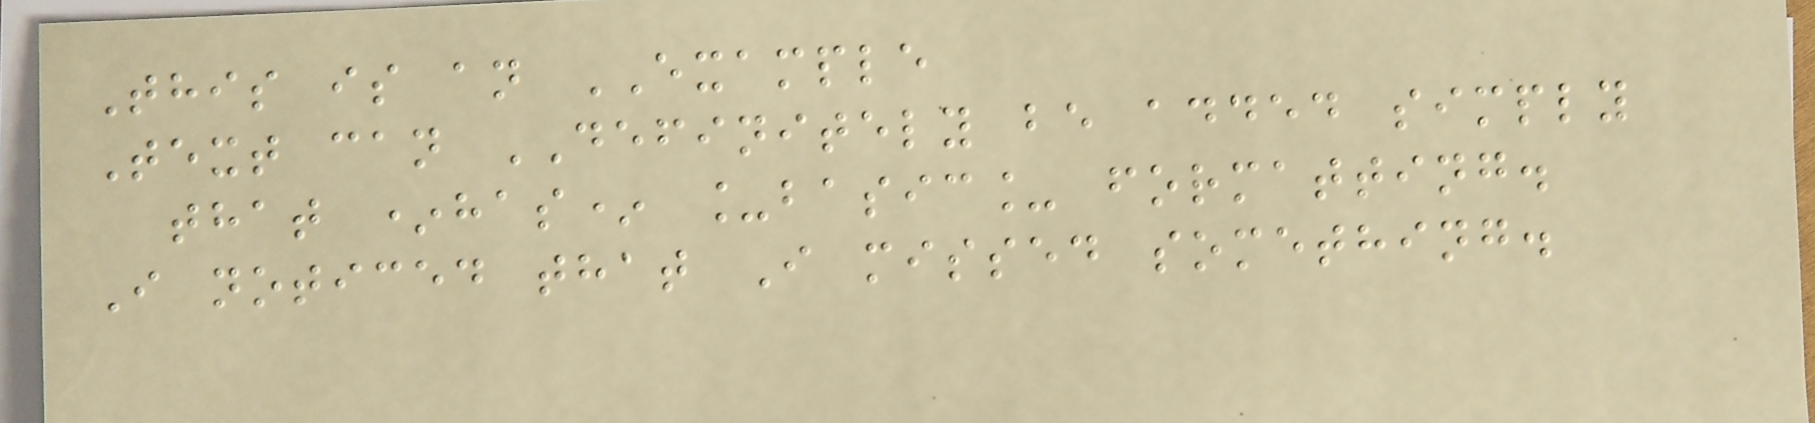This is an EXAMPLE
Text can DEFINITELY be added simply
that *has* _basic_ formatting.
I noticed that I missed something.
